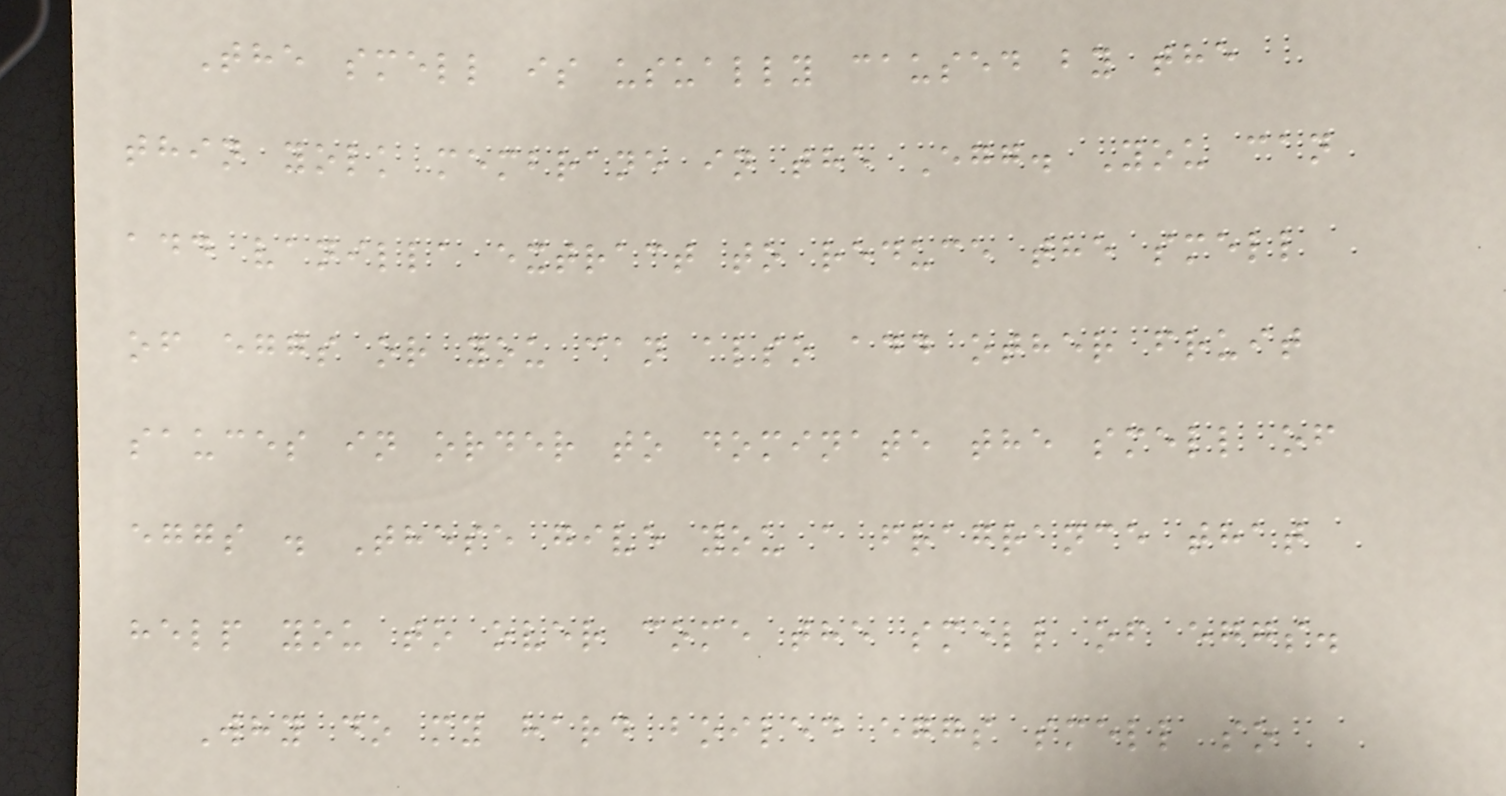The smell is usually caused by the
thin yolk membrane in the Egg. You can
add vanilla extract to reduce the smell
of eggs or you can also add other fruit
sauces in order to dominate the smell of
eggs . These give you a fragrance that
help you to over come the smell of eggs.
Why do my hard boiled eggs smell so
